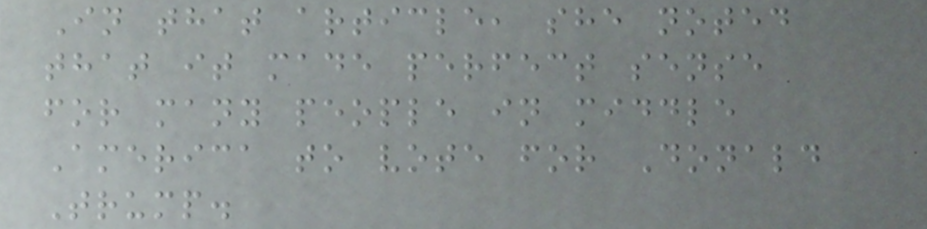In that article, she noted
that it made perfect sense
for many people in middle
America to vote for Donald
Trump.
